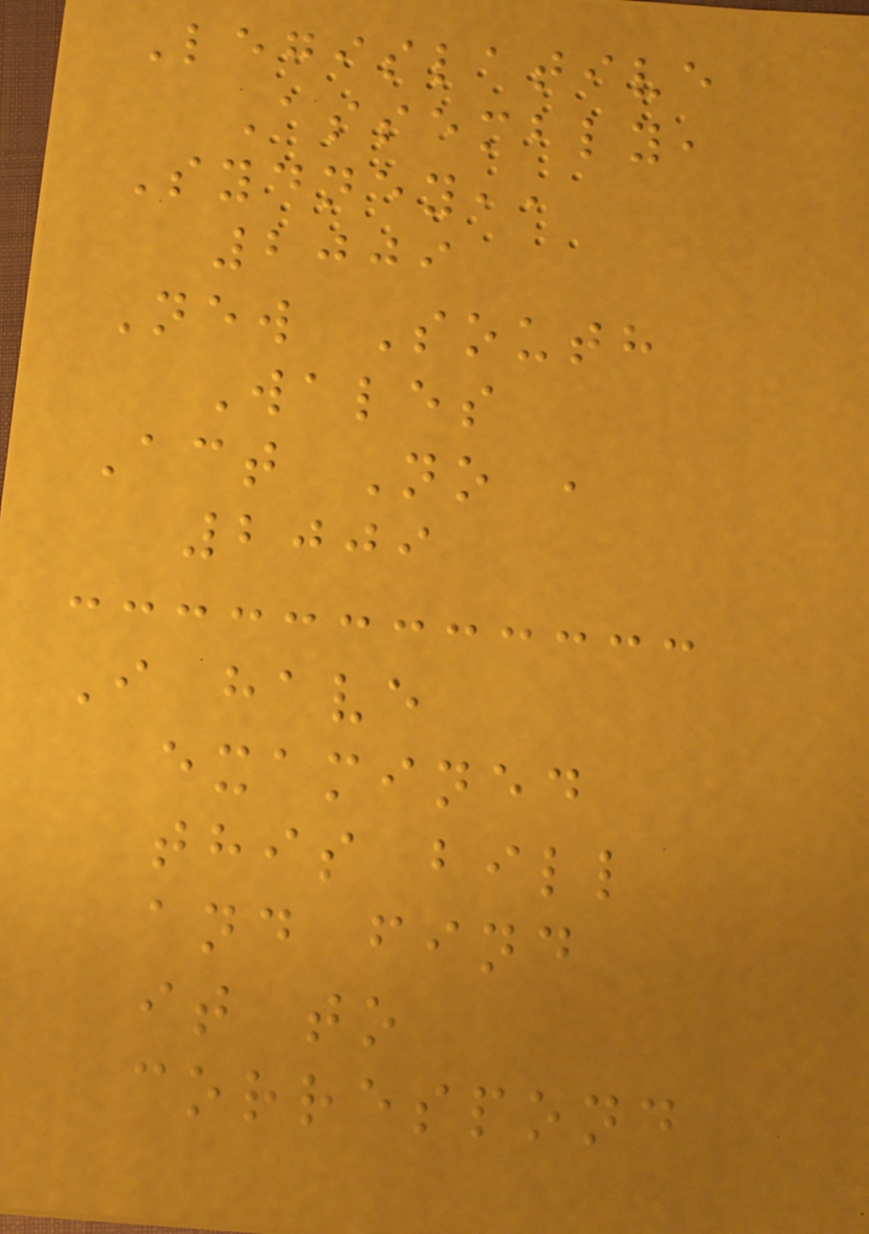Legislative
Assembly,
Sydney,,
2009
New South
Wales
Act No ,
2009
I have
examined
this bill
and find
it to
correspond
